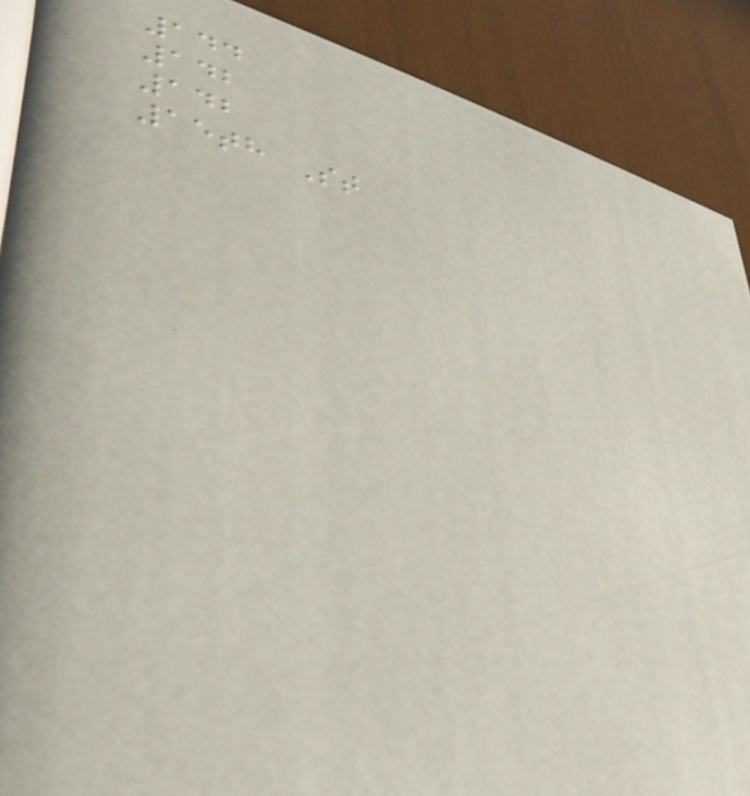144
142
142
15th St
